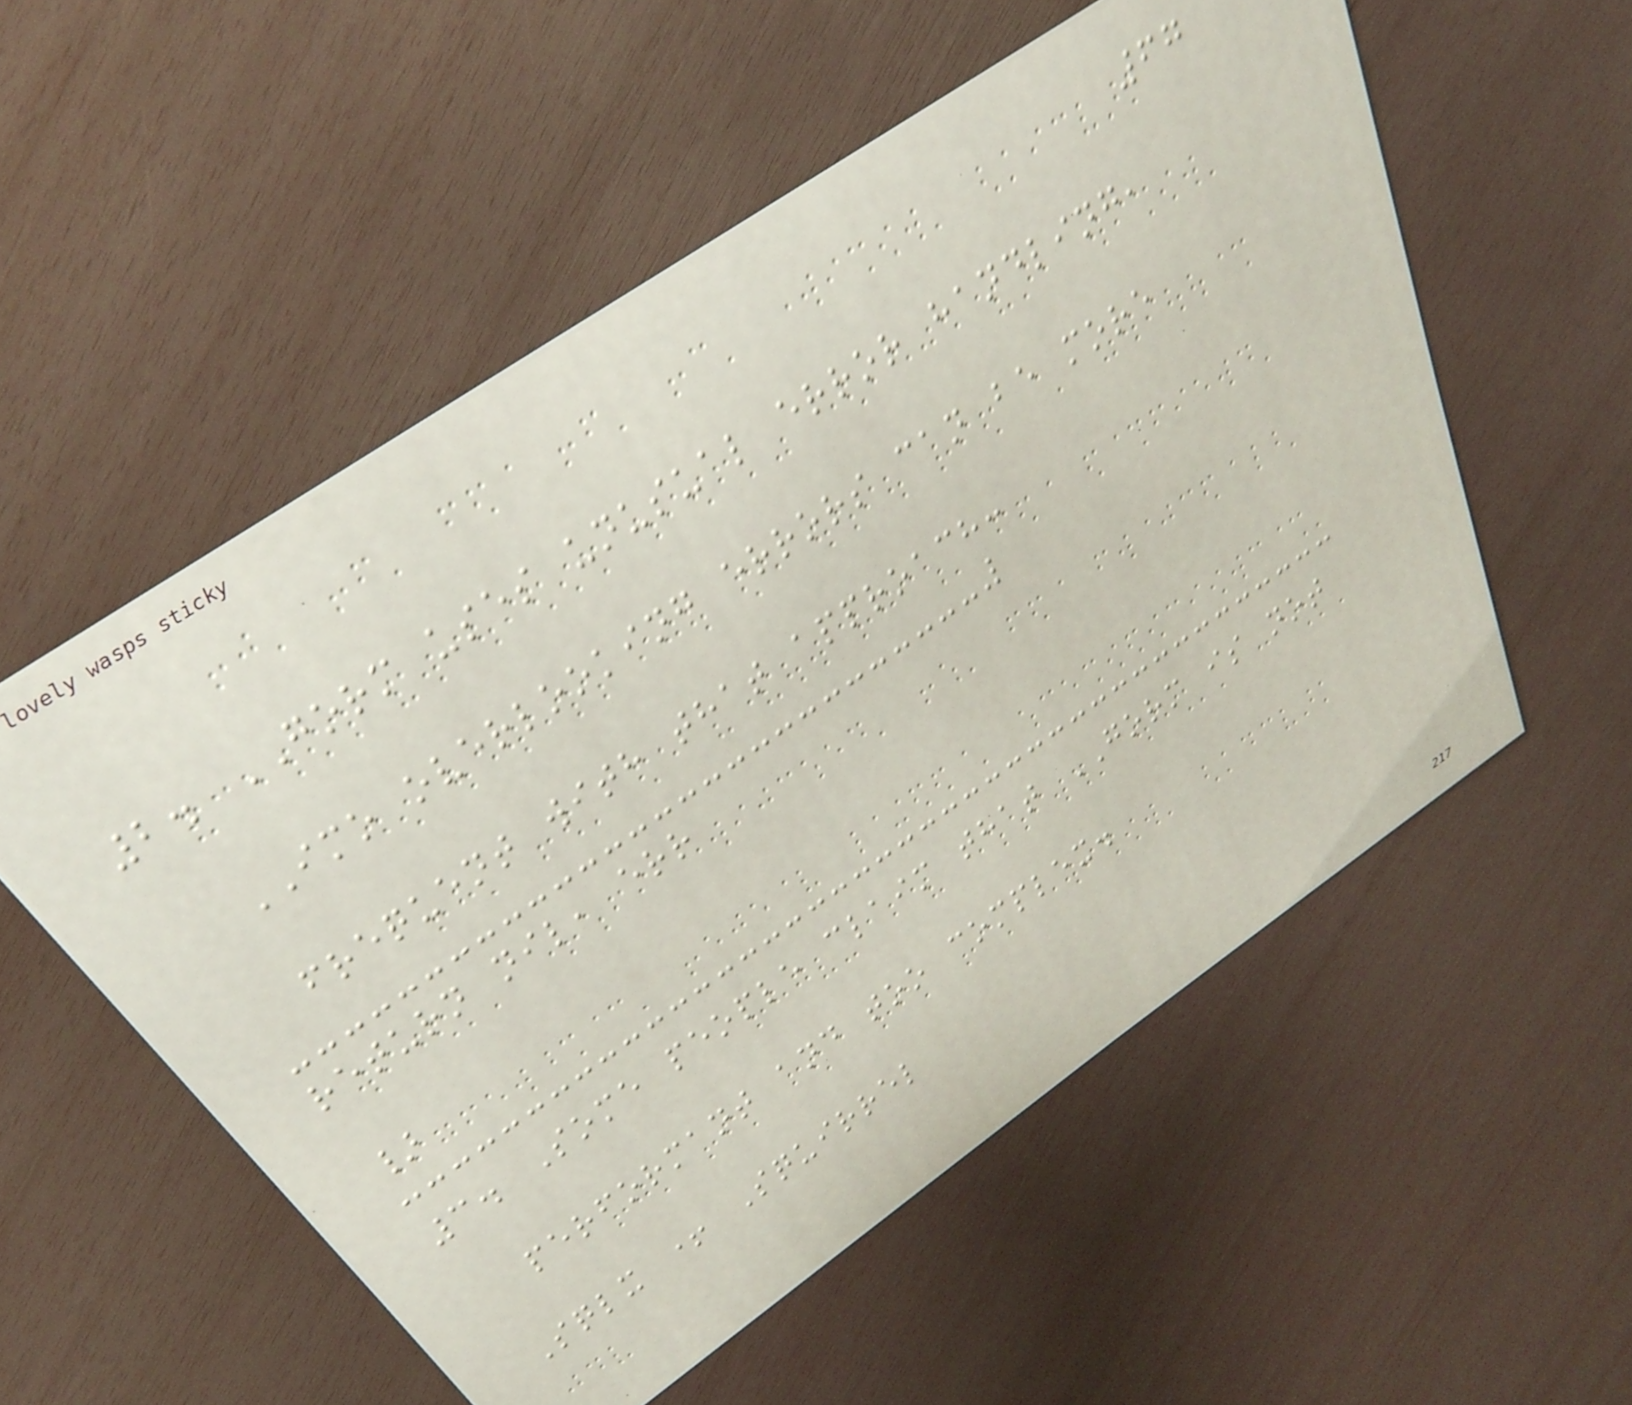67
2. GORM uses unusual error handling,
IMO overlooking errors can be more
frequent with that approach:
return nil, err
}
3. Some people claim that GORM is not
performant and too complex.
Sqlx + Squirrel
